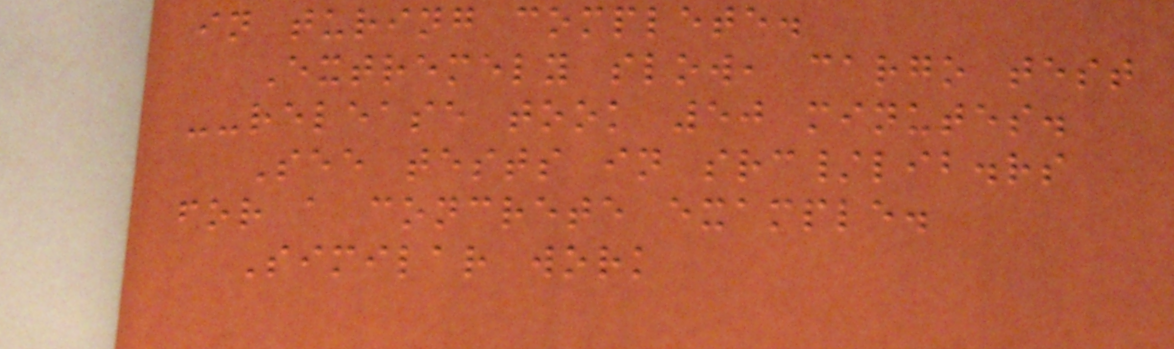in turing complete.
Extremely slow, cargo test
--release took 50 minutes.
See tests in src/lib.rs
for a concrete example.
Similar work
